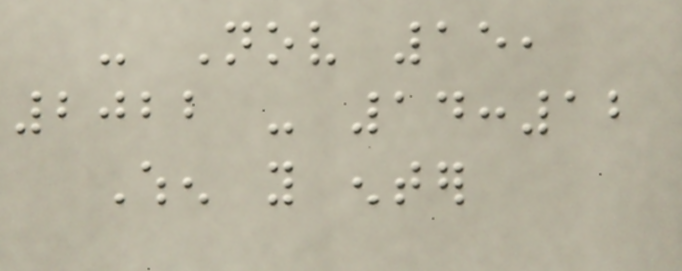- Nov 15,
2022 - 14:12
When you enter
